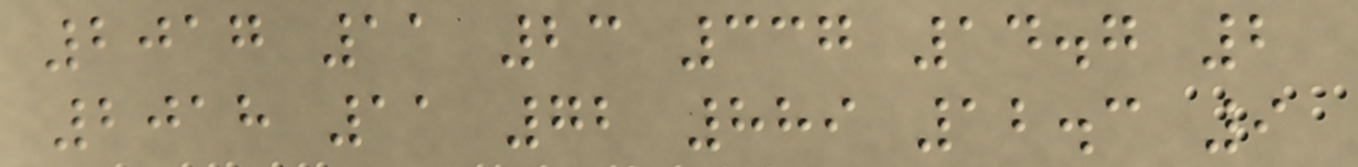2017 11 23 337 14.7 2
2018 11 72 889 12.3 9
